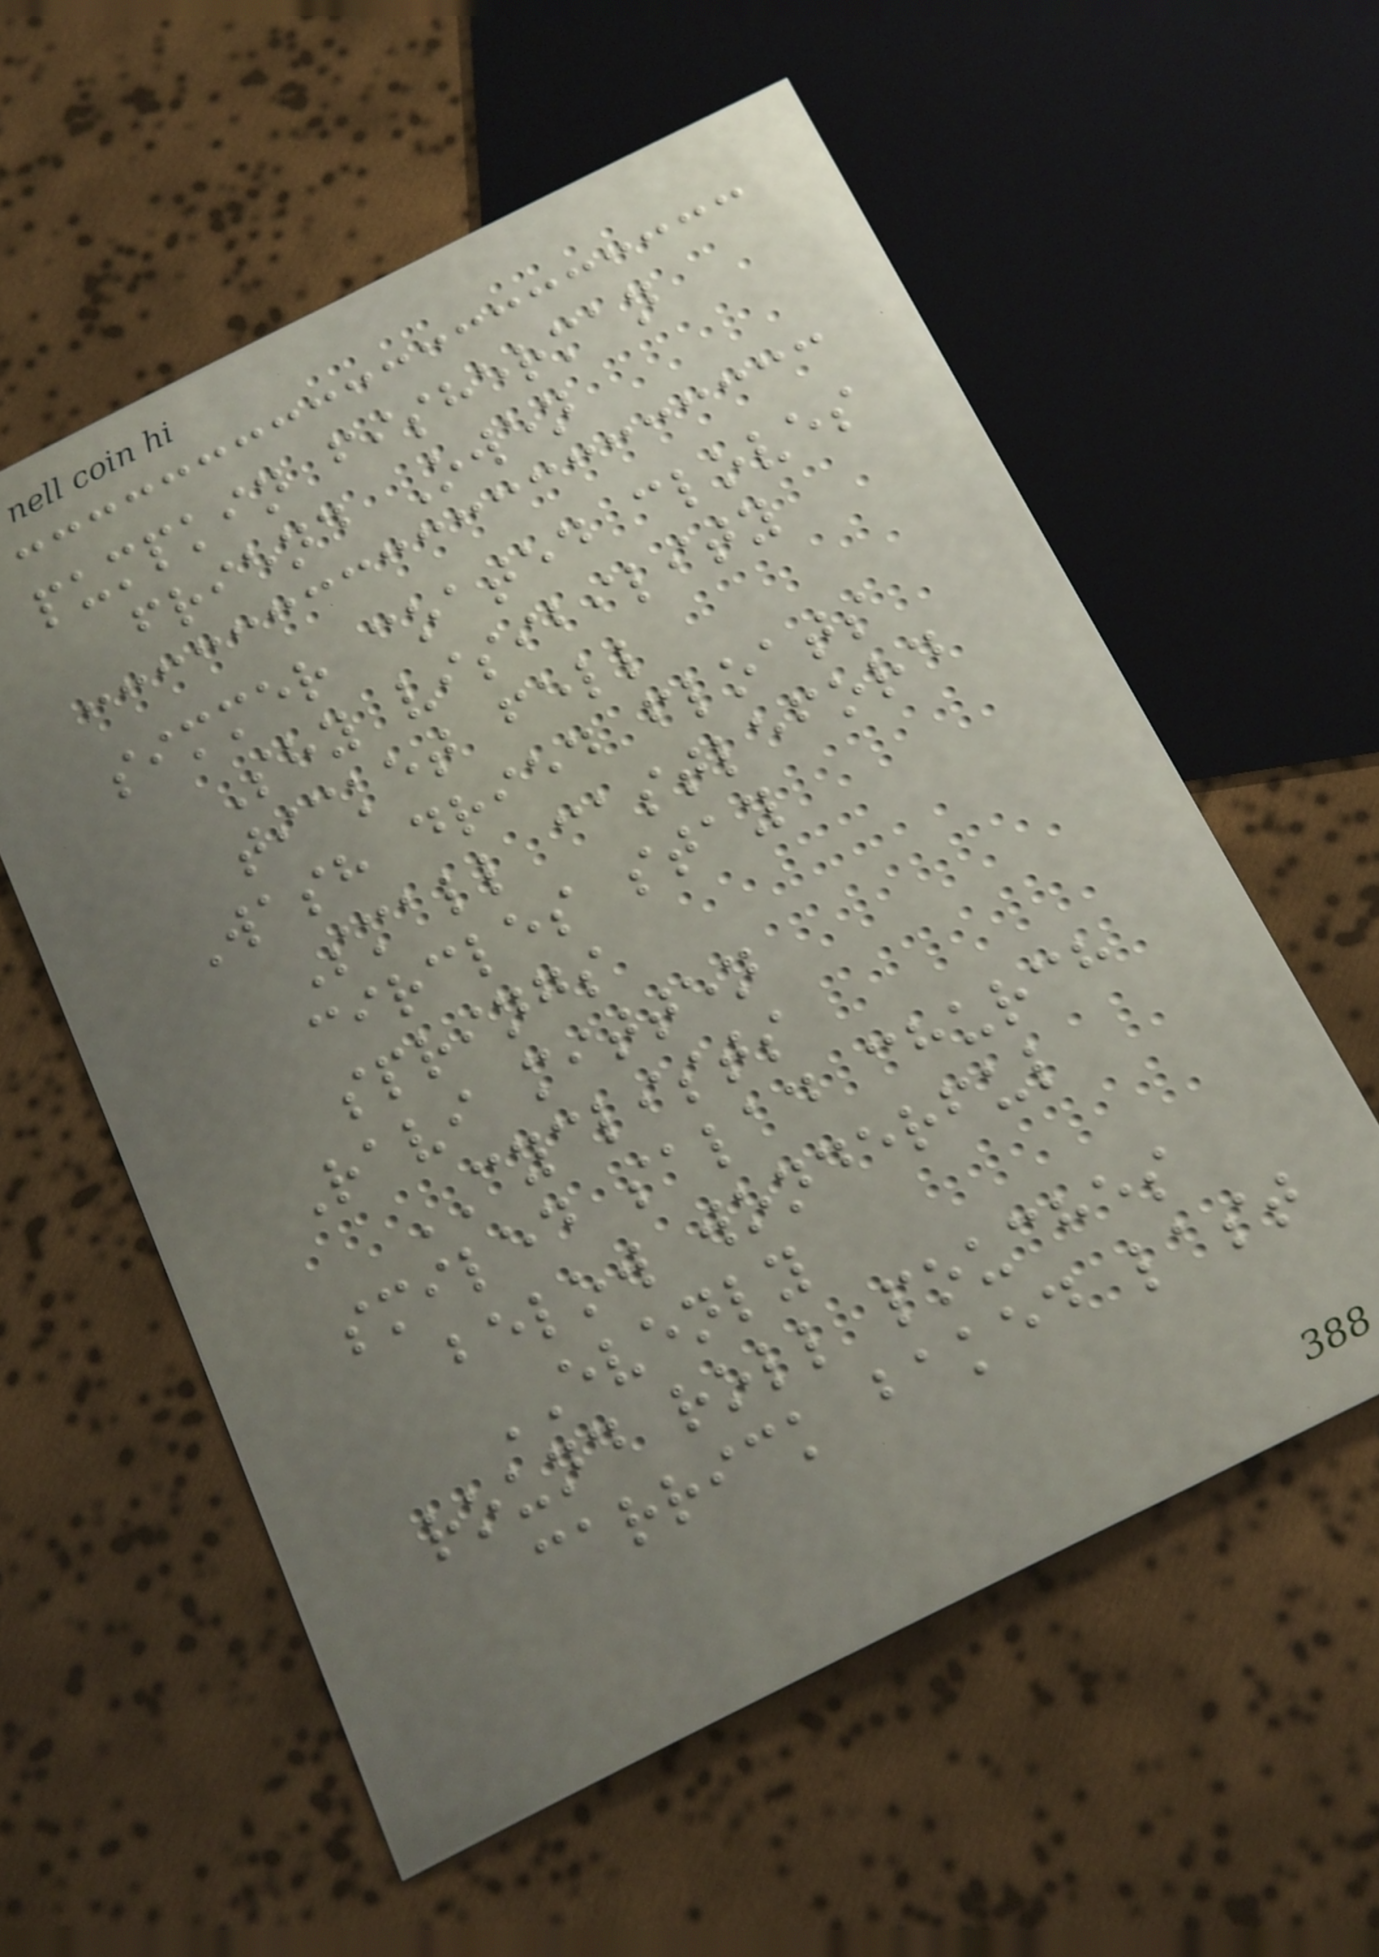pumpkin fisherman
friend Owen
simmer coated cloves
Shy visibility
ticket fell
Wash dried floats
Small castleford
circles stay
springs
Ravi mitten
CYCLISTS
smiled salad church
below wonderful
EVENLY
round roll pouches
carrick baked last
